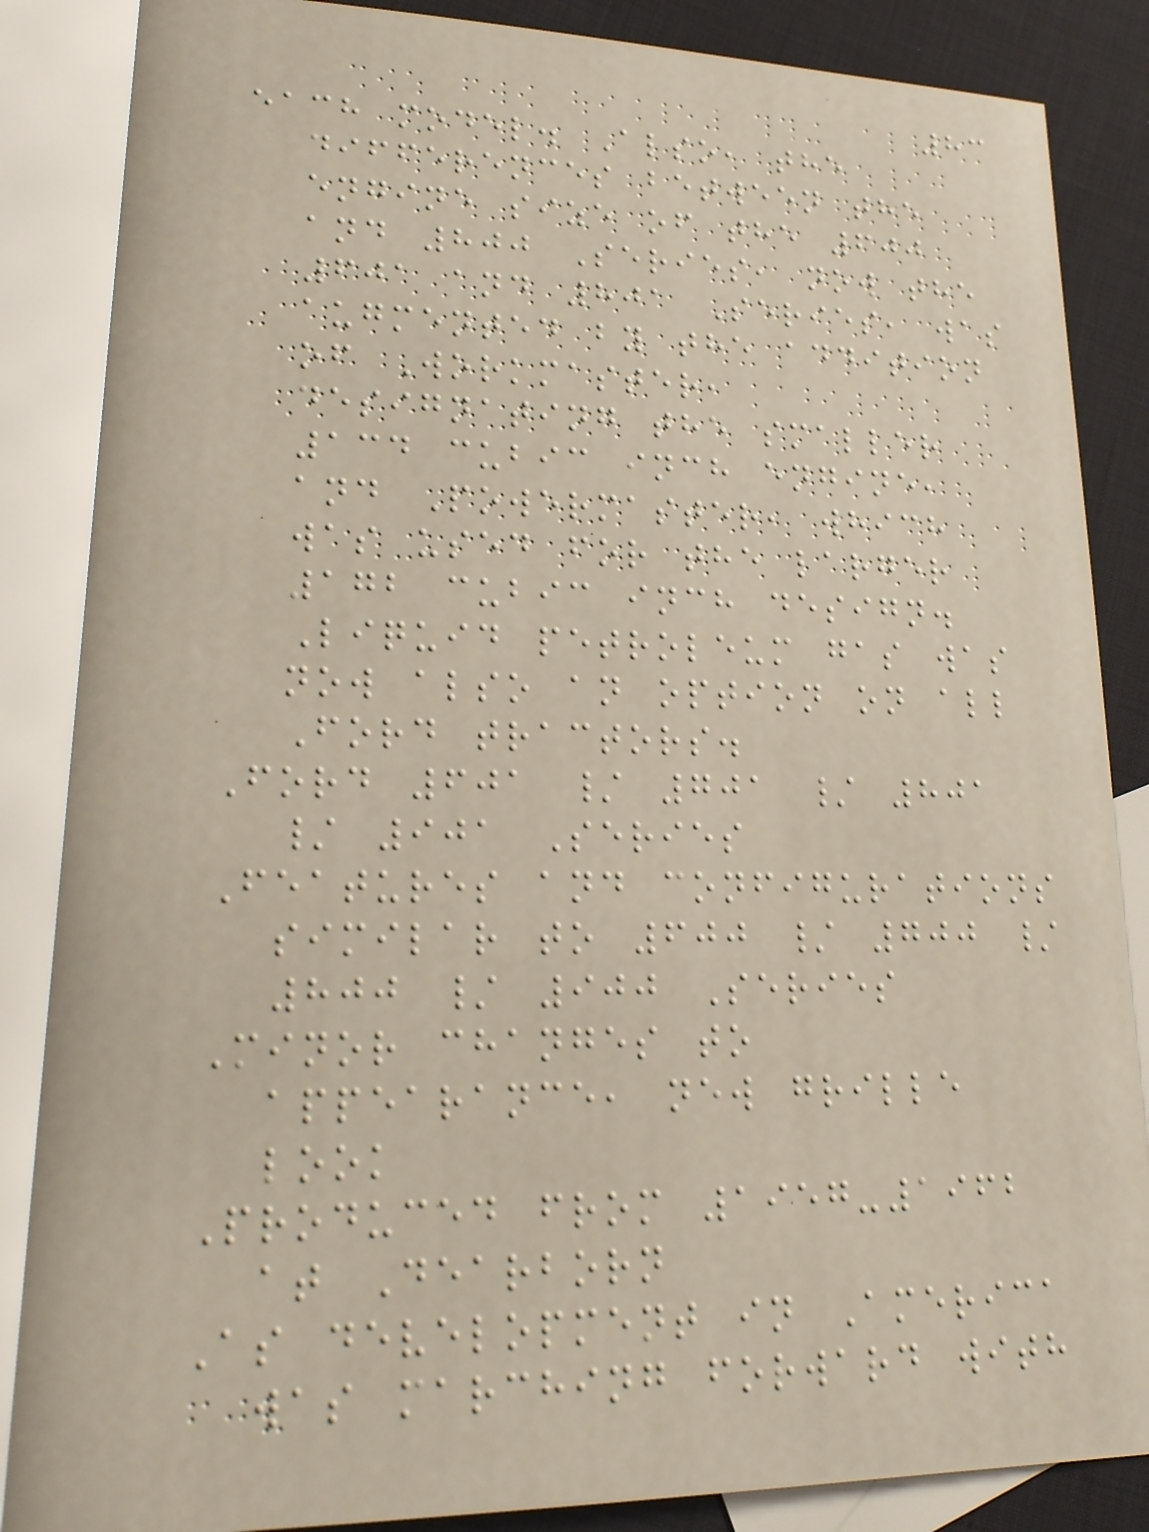83
each model. Also, the
differences between the
engine size of the 600
and 800 Series, now the
601 and 801 Series, was
augmented by the addition
of Workmaster,
designating the smaller
134 cubic inch engine,
and Powermaster, which
was used for the larger
172 cubic inch design.
Liquid petroleum gas was
now also an option on all
Ford tractors.
Ford 601 / 701 / 801
/ 901 Series
Features and configurations
similar to 600 / 700 /
800 / 900 Series
Minor changes to
appearance, new grille
look
Produced from 1957-1962
at Dearborn
As development in America
was marching forward with
